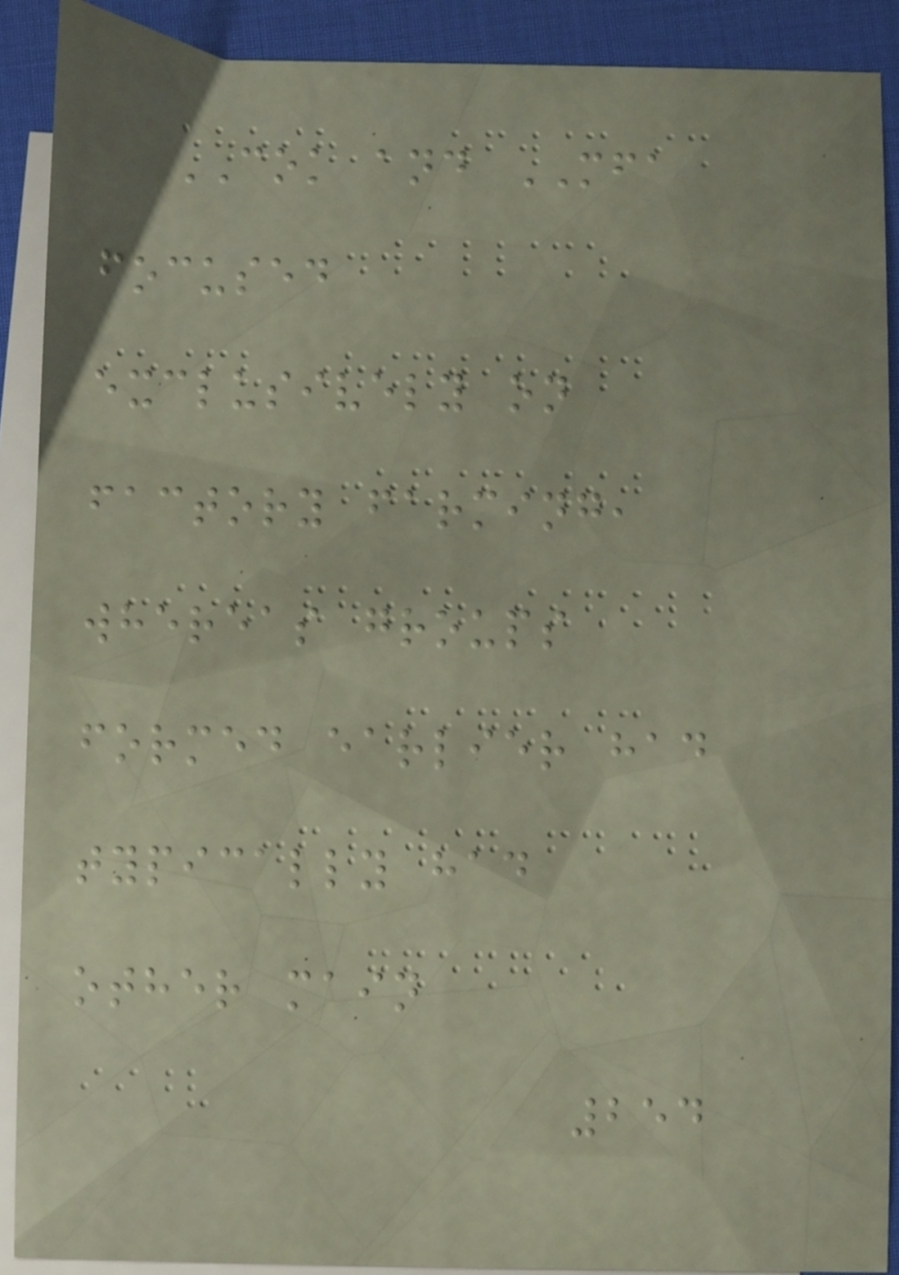COK and MFA
focused
exclusively on
factory farming,
whereas groups
formed earlier had
typically had
other main
254
